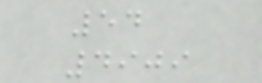54
4909
